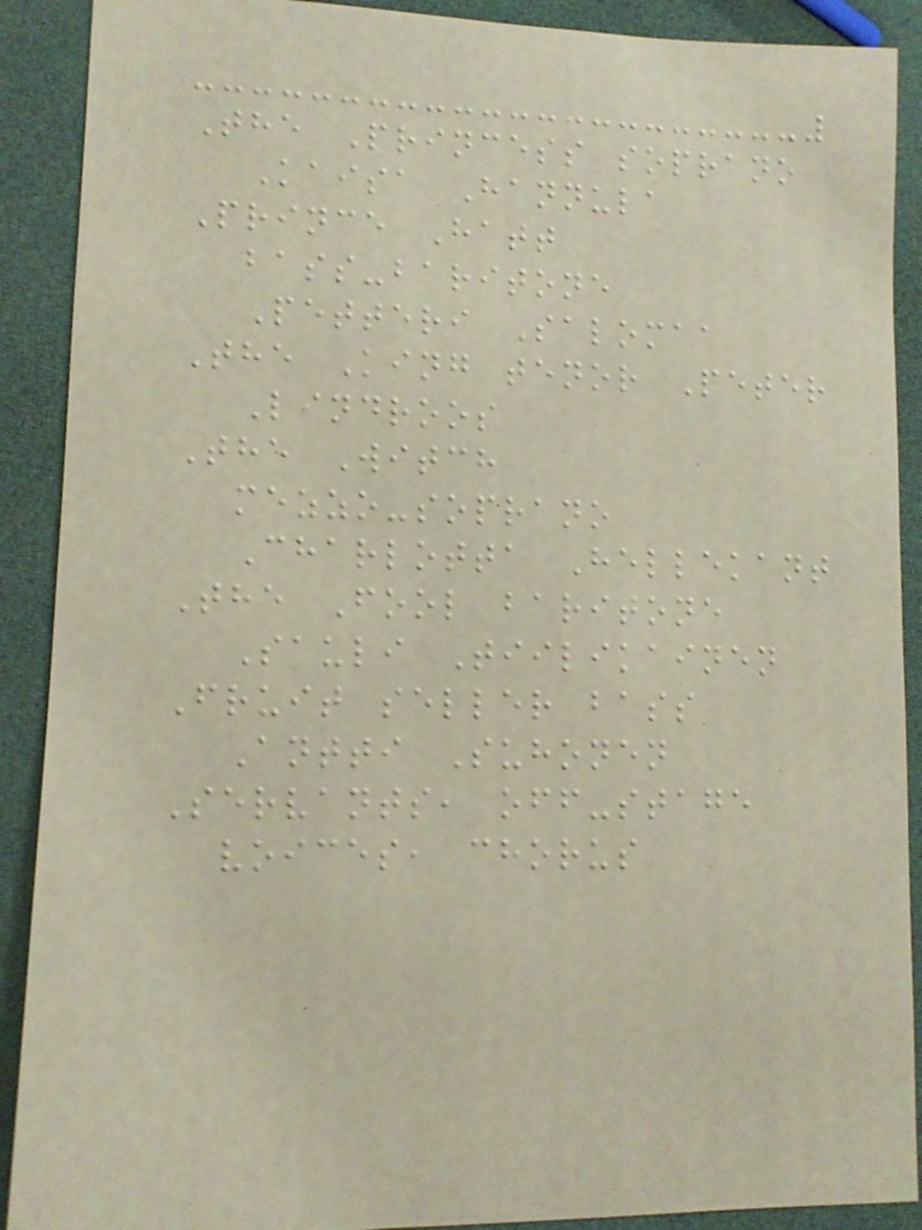The Princess soprano
Kaisa Hannula
Prince Hatt
bass-baritone
Petteri Salomaa
The King tenor Peter
Lindroos
The Witch
mezzo-soprano
Charlotta Hellekant
The Fool baritone
Sauli Tiilikainen
Fruit seller bass
Antti Suhonen
Servants, off-stage
voices, chorus
